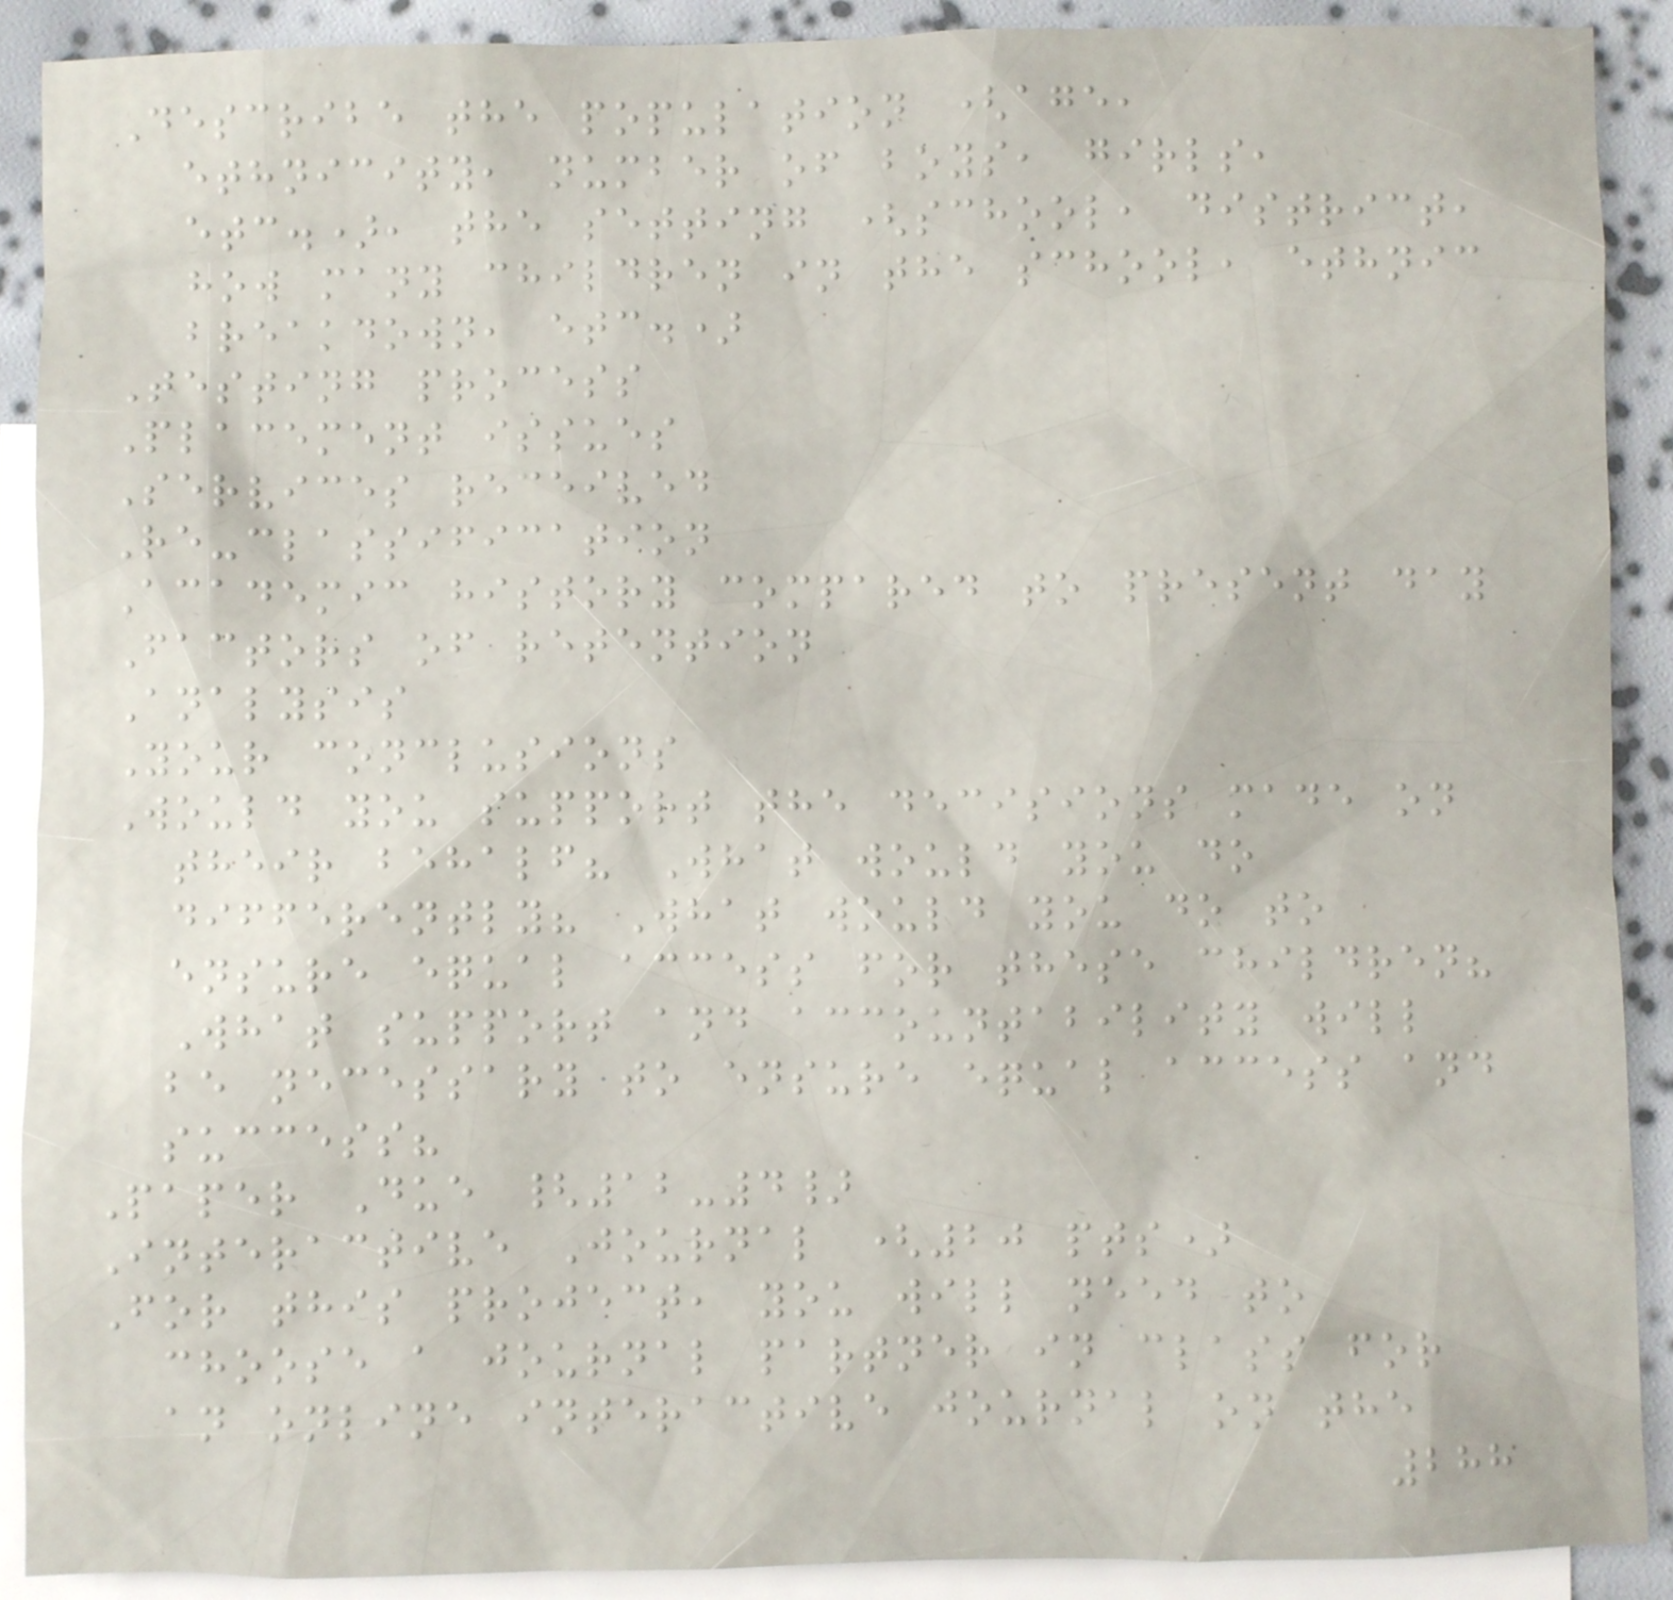Describe the population (age,
ethnicity, number of boys, girls,
etc.), the setting (school, district,
how many children in the school, ethnic
breakdown, etc.)
Testing process
Placement issues
Services received
Re-classification
Academic history compared to present day
Factors of retention
Analysis
Your conclusions
Would you support the decisions made on
their behalf? What would you do
differently? What would you do to
ensure equal access for these children?
What support and accountability will
be necessary to ensure equal access and
success?
Paper Due {12-4}
Interactive Journal (20 pts)
For this project, you will need to
choose a journal partner in class for
an online interactive journal on the
288
